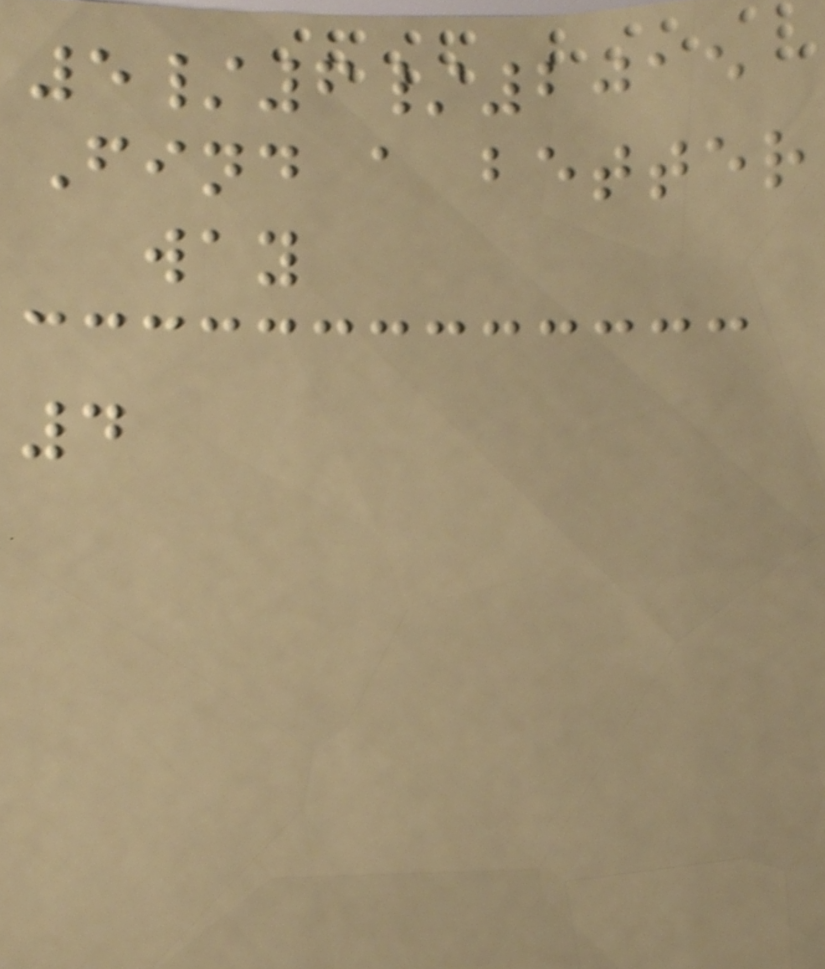5/6/2015
Find a better
way
4
